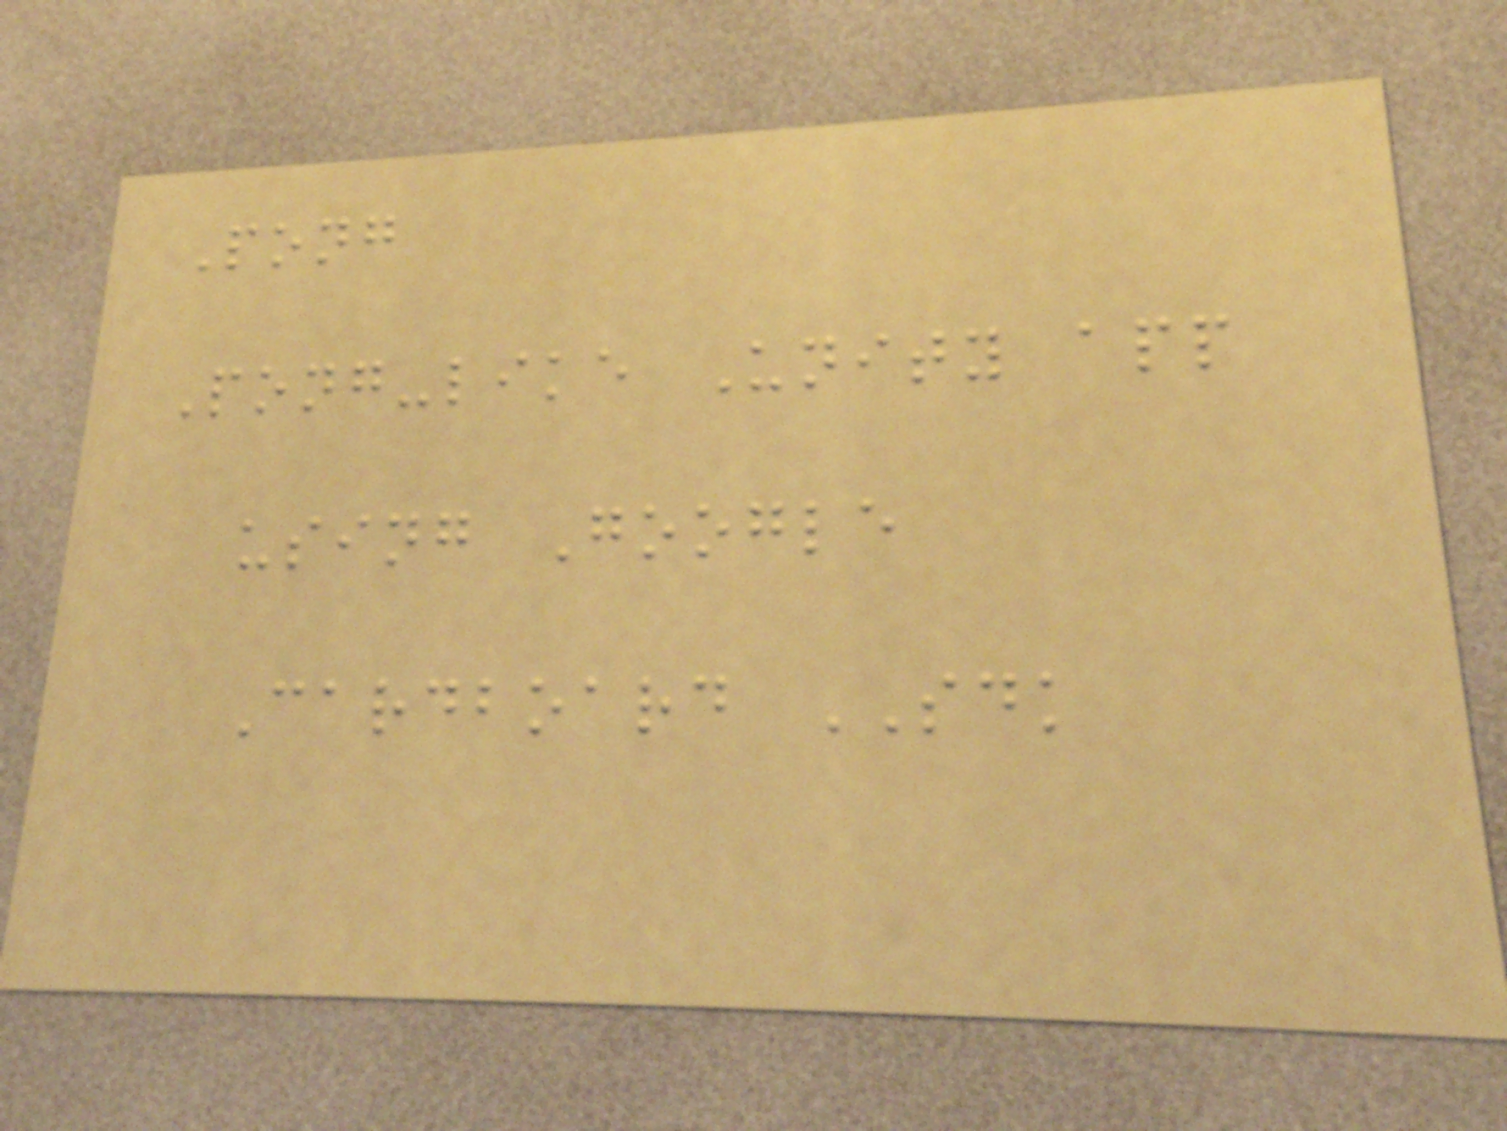Pong
Pong-like Unity app
using Google
Cardboard SDK
